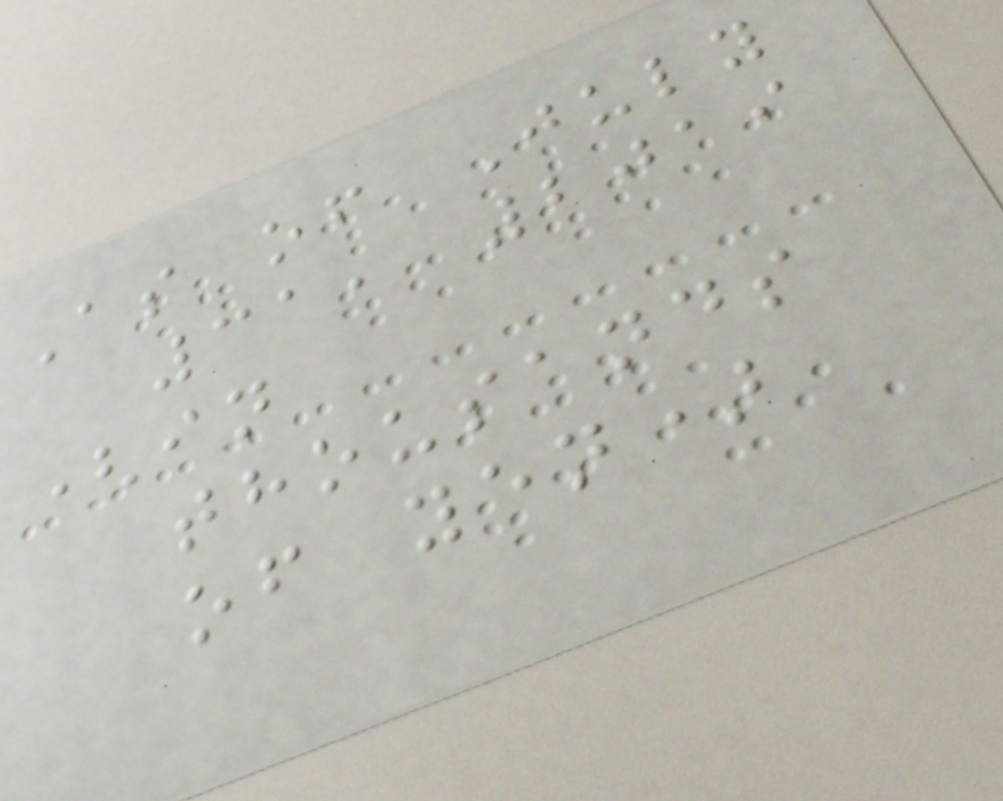As of July
31, 2019
(in
thousands
of yen)
